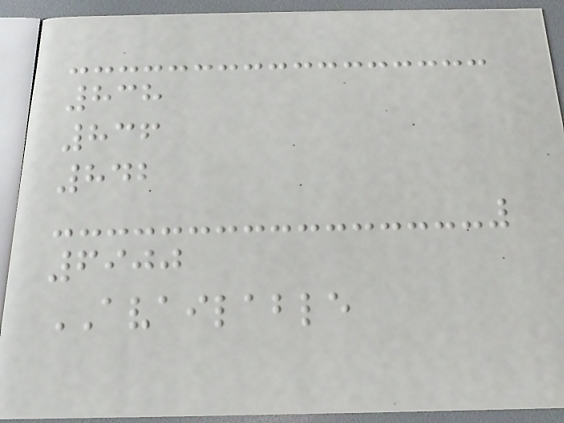838
836
842
6900
AVAILABLE
